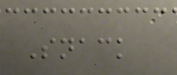Snack
